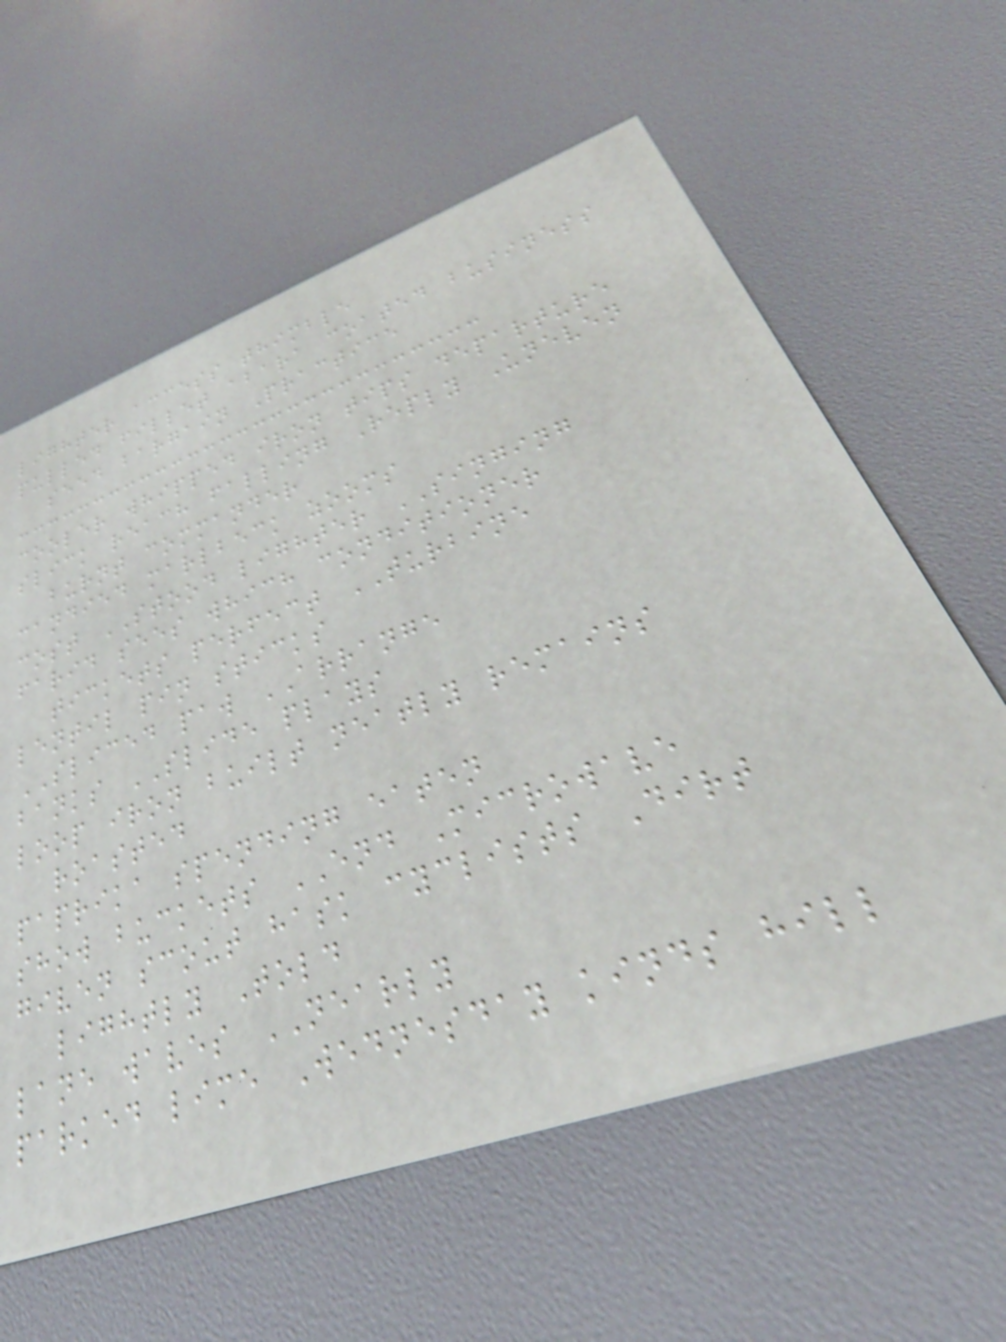lighter access thimble
pulled fillet abara coated business
seed bargain Practice
cooler whipped iron tips departure
slick reach falling Reply Uneven
burnt commander
candied marlbeck zooms
cost STOOD lighter SINGING
farid sees which conditioner
tickets perfect TURBINE
lentil pin sticks
SLICED paw ARRANGE
banks SLIDE plays
loop iron built neatly remains
roasted
paprika spending eaten
show buckets END Microwave
given scout hask cyclists Dirt
lightly Told
lane waves NEARLY
parked lime Wednesday kinds hill
